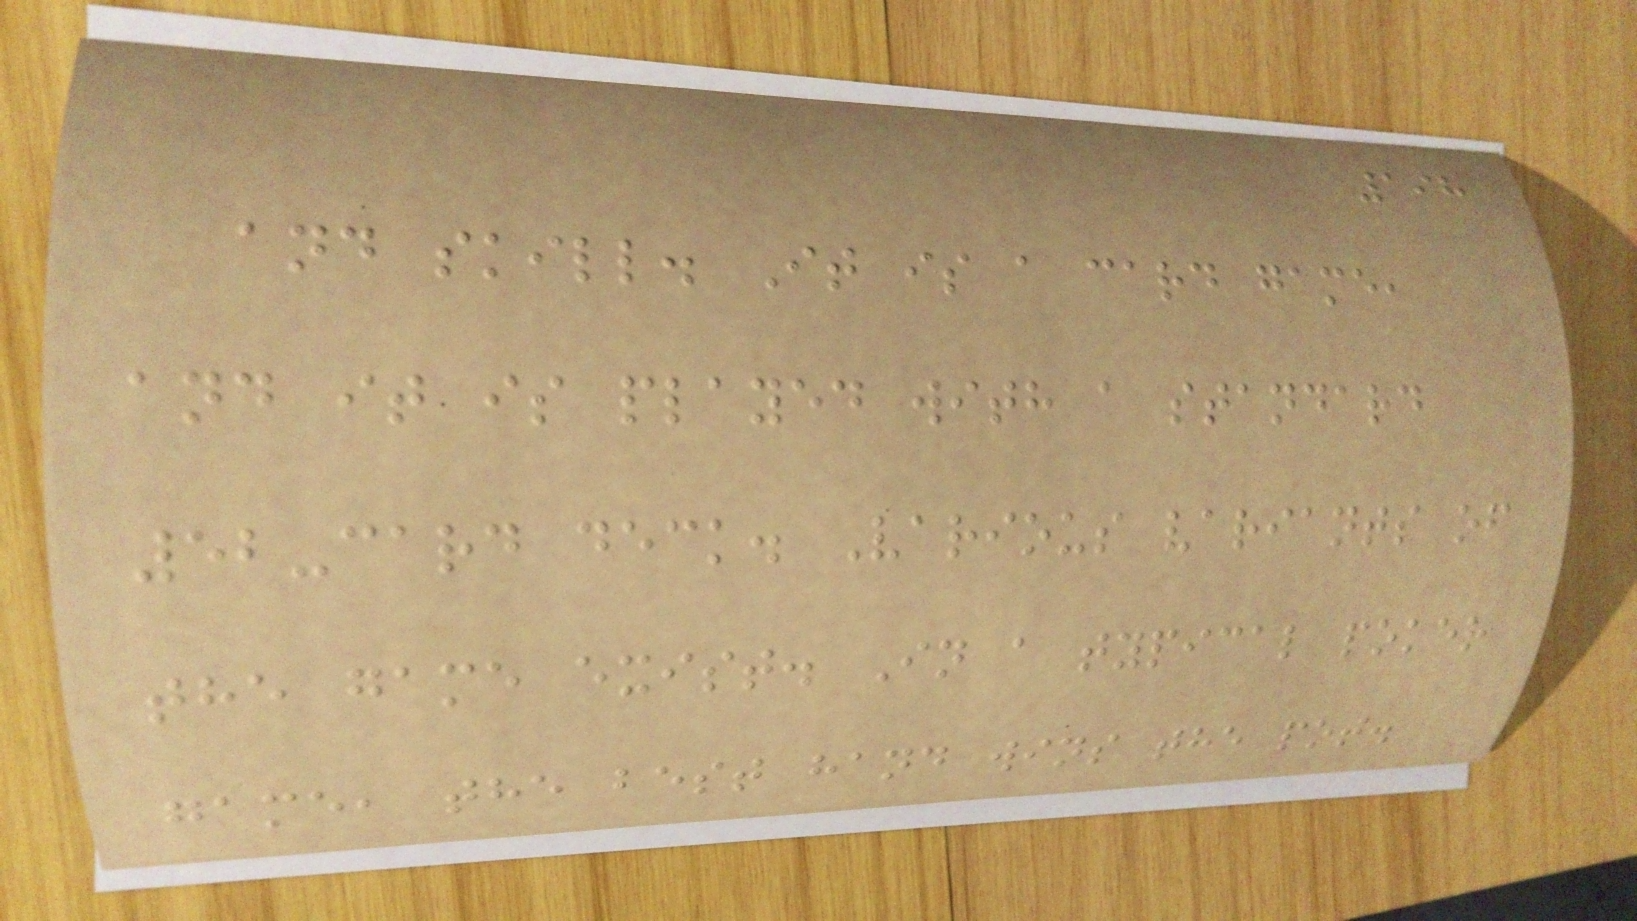198
and skill. It is a card game,
and it is played with a standard
52-card deck. Various variants of
the game exist. In a typical poker
game, the best hand wins the pot.
